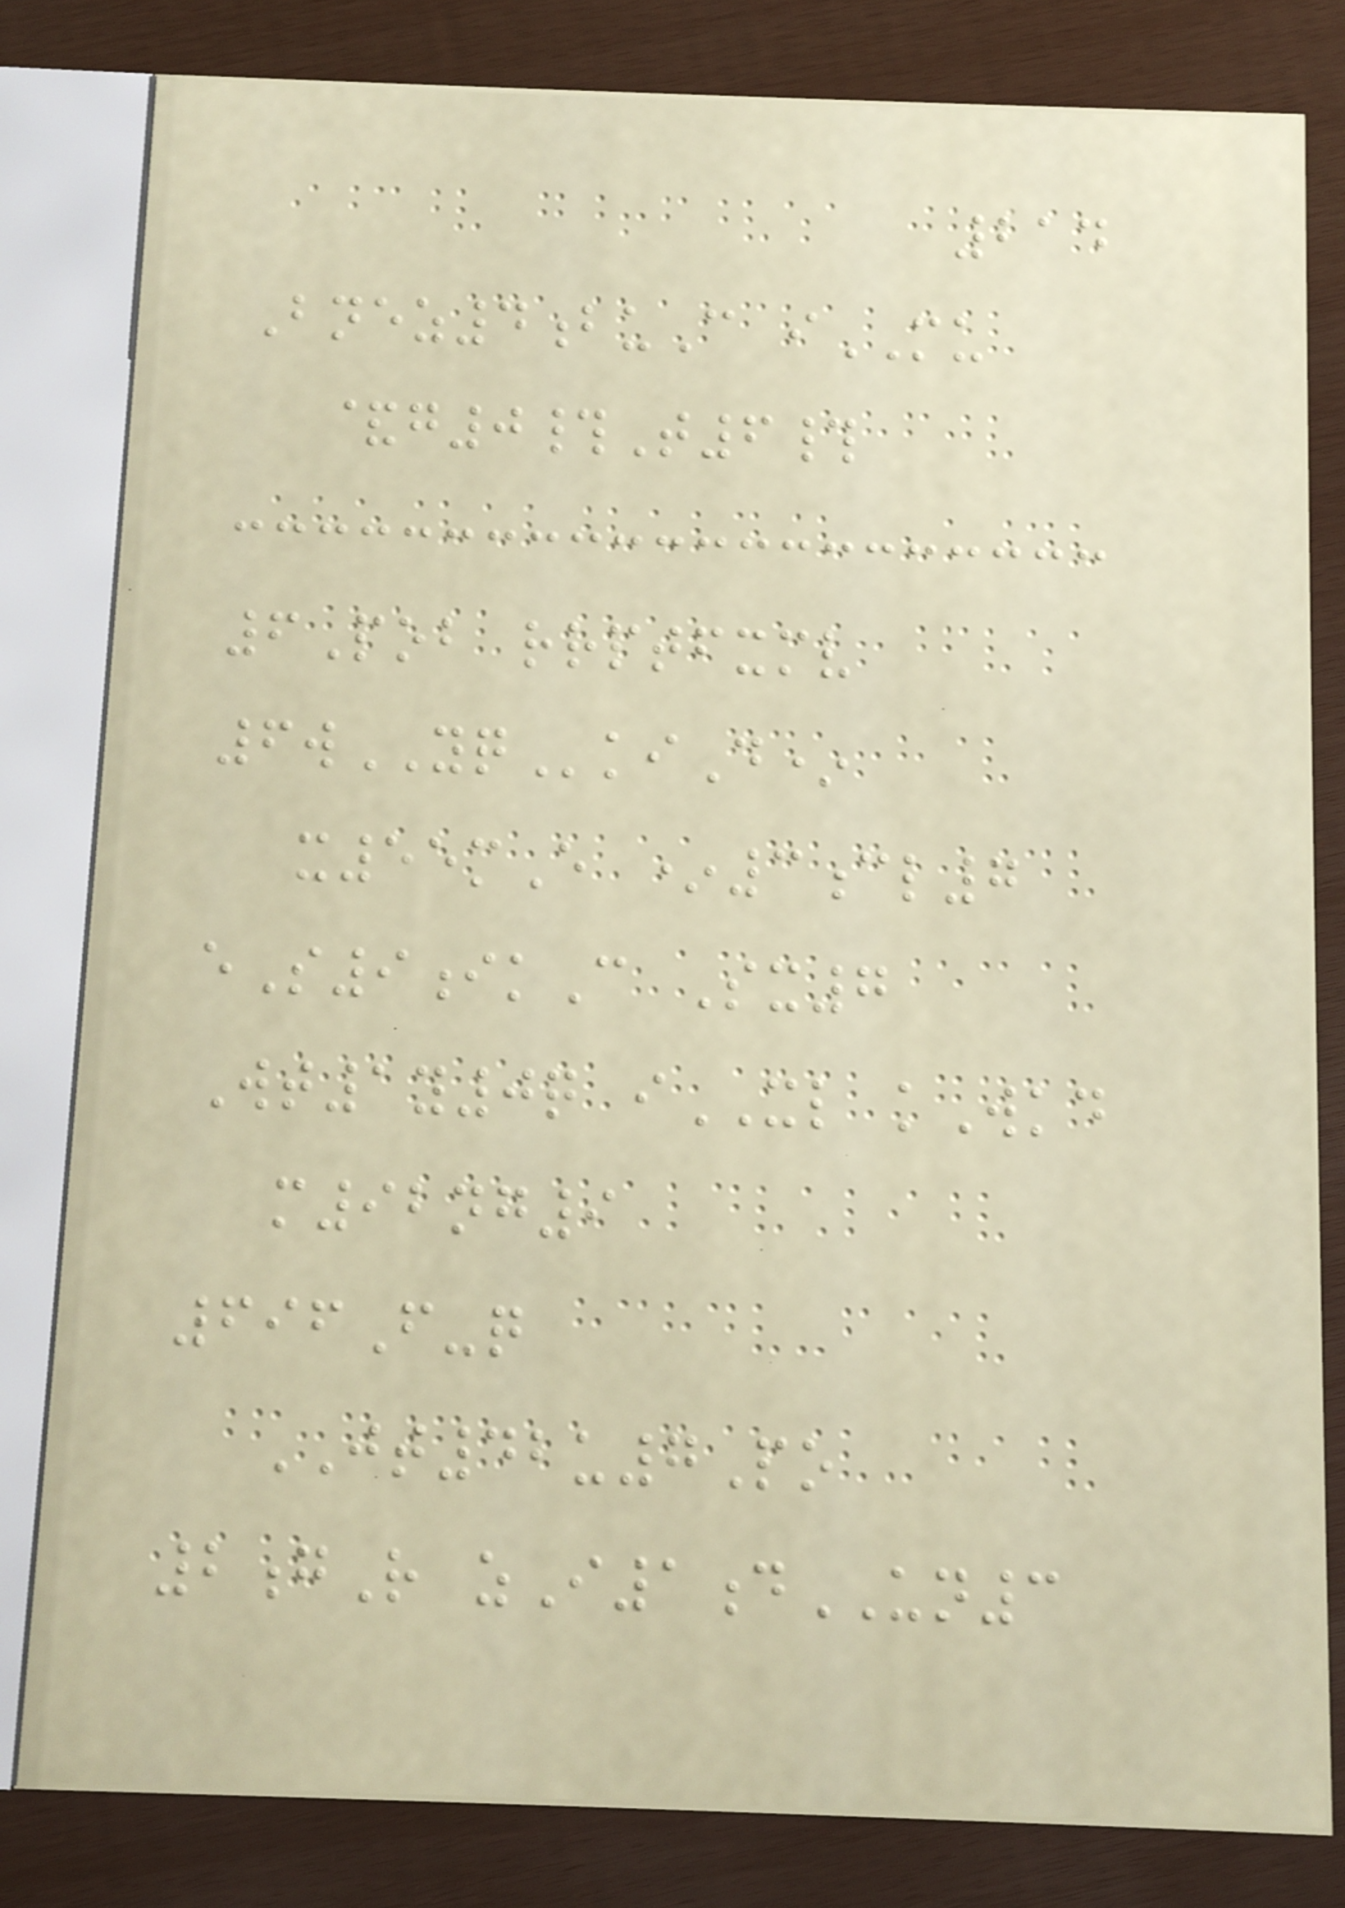214
Bnez4buC iMU
&g0#T6#
6Pob rrptfxmv
6wYQkiD*
x55mE *3cl7
eS9ikC Sx7
Wt1y0q iXL kWkd
m92ng9
696F-q
JT42u7Po
2gR zI1dUN3
